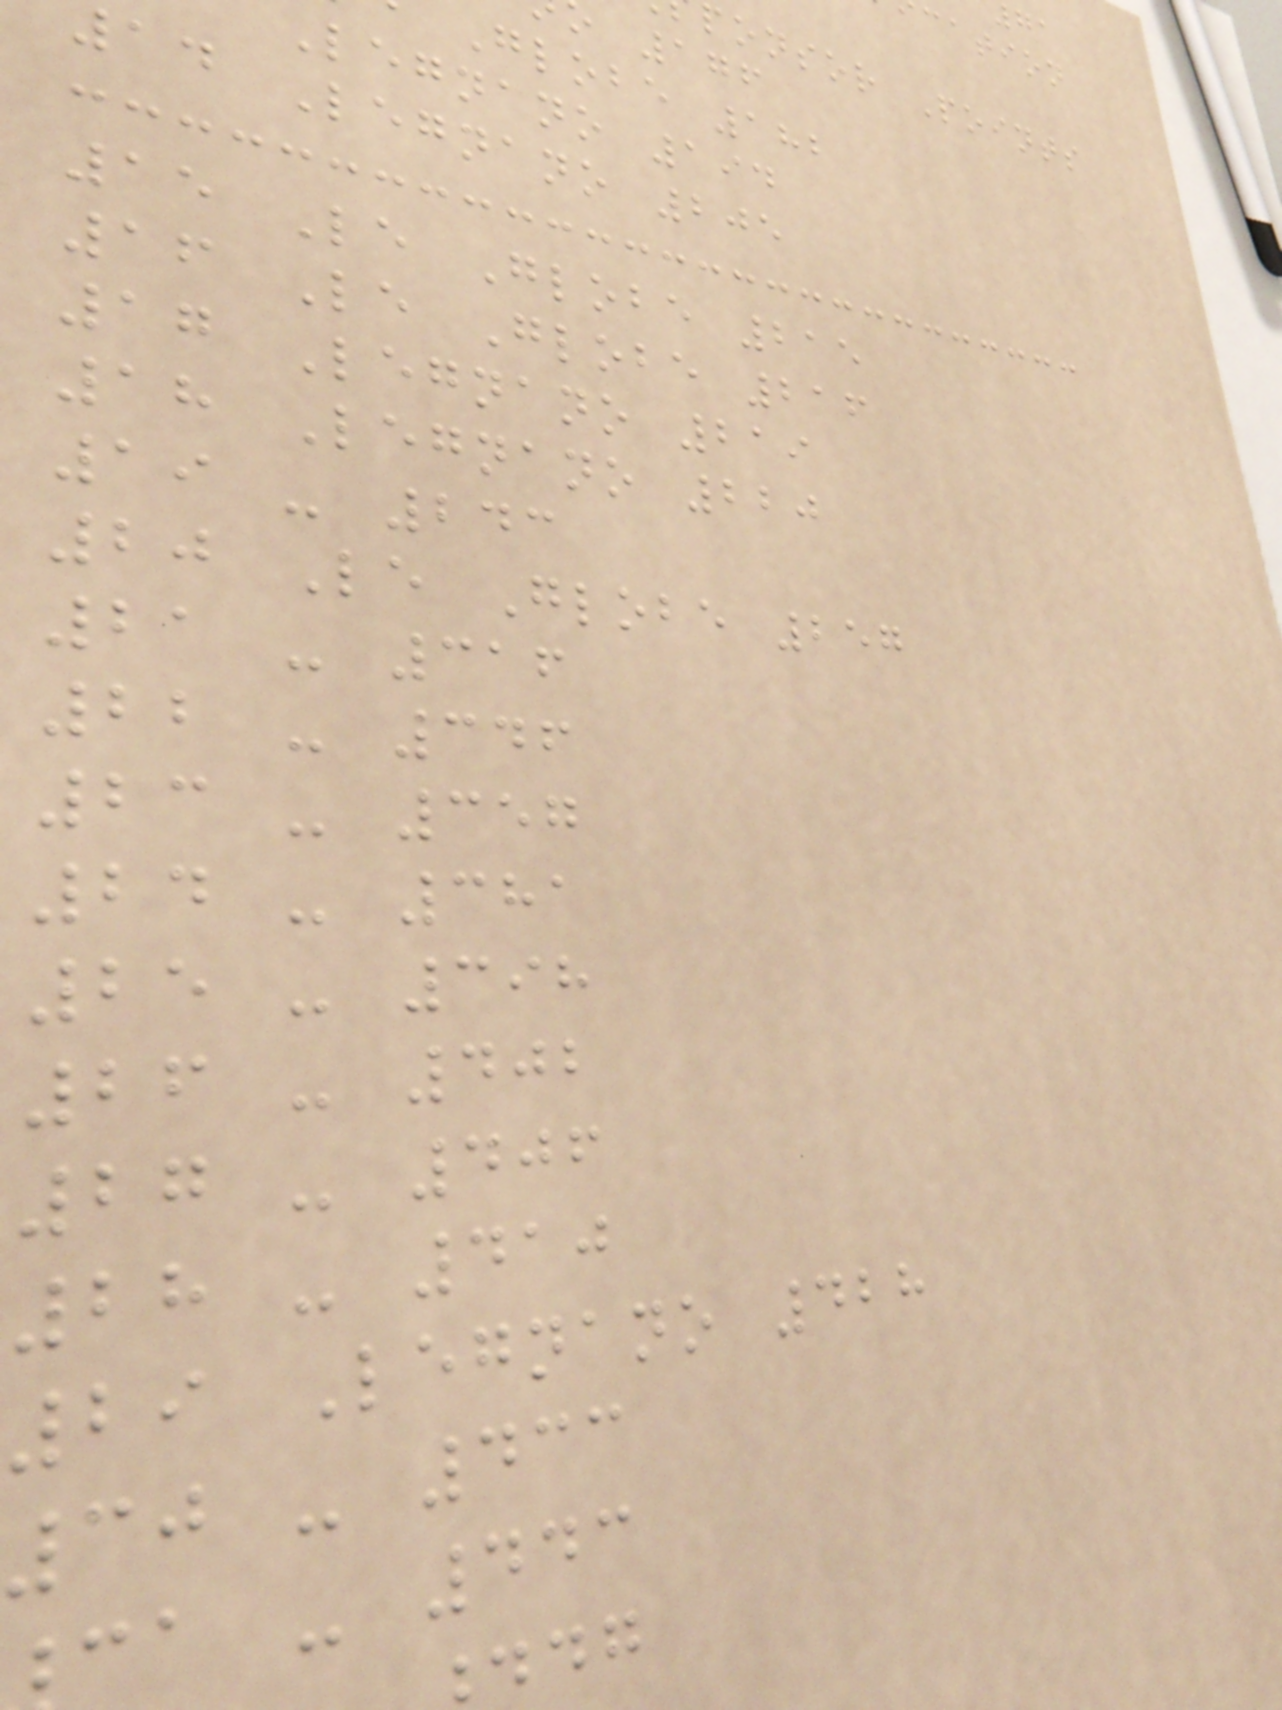ponsor Points
Globe 182
Legnano 194
ad Legnano 205
15 Le Globe 215
16 Le Globe 216
17 Legnano 219
18 Legnano 220
19 - 243
20 Le Globe 257
21 - 316
22 - 346
23 - 357
24 - 381
25 - 398
26 - 402
27 - 406
28 - 410
29 Legnano 428
30 - 433
a - 443
